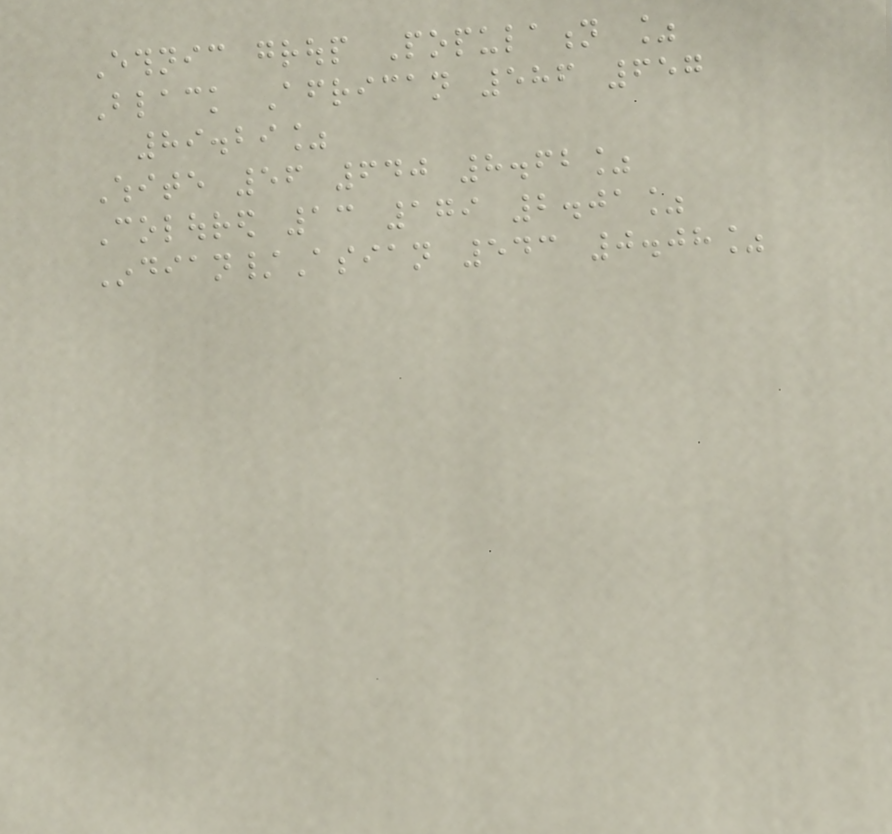Ethnic group Population %
Black African 586 657
89.29%
White 56 640 8.62%
Coloured 13 179 2.01%
Indian/Asian 543 0.08%
